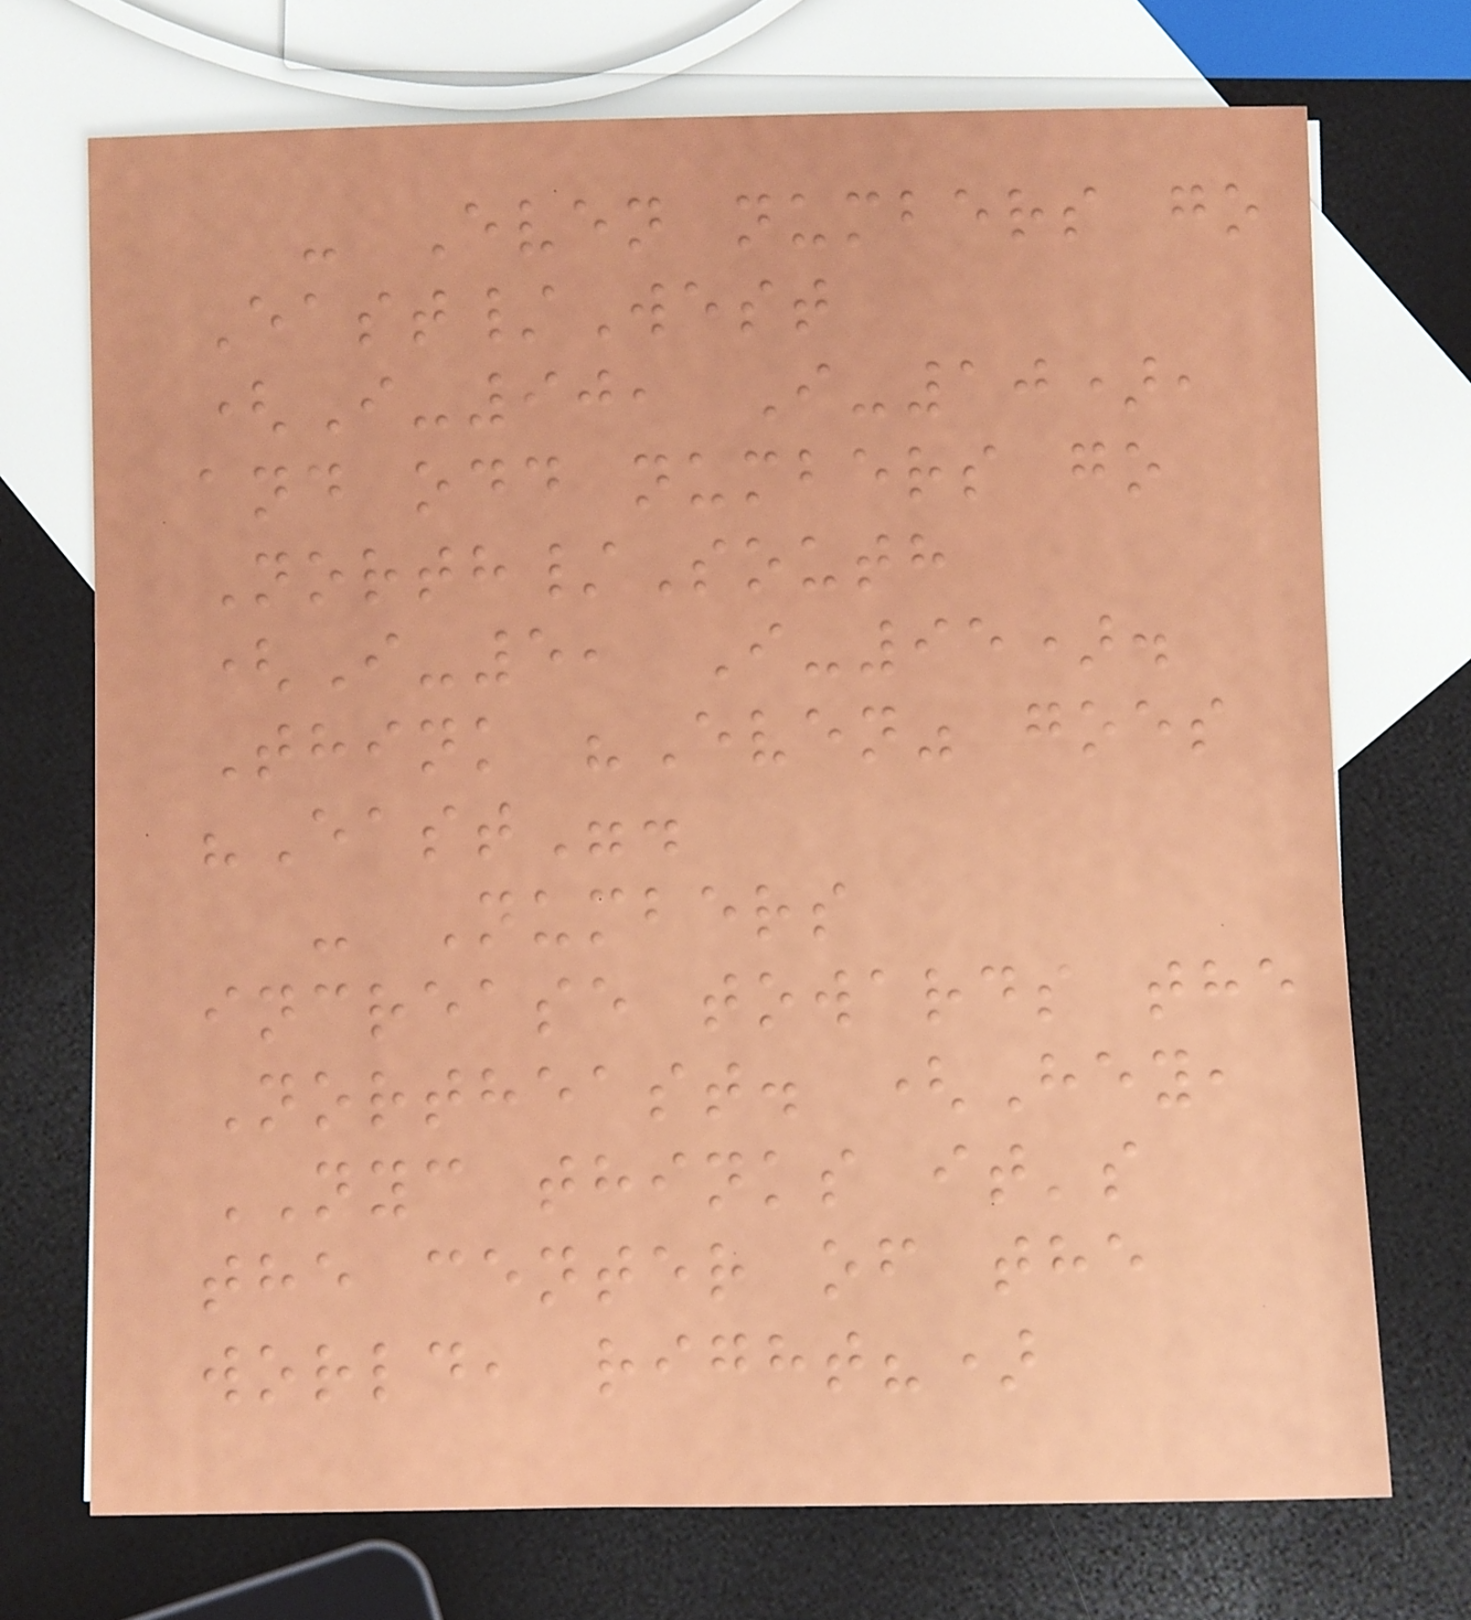- Even numbers go
East/West
(I-90, I-10),
and odd numbers go
North/South
(I-5, I-95).
Think "Even" goes
"East".
- Numbers
increase towards the
Northeast. (Hey,
NYC thinks it's
the center of the
world, right?)
